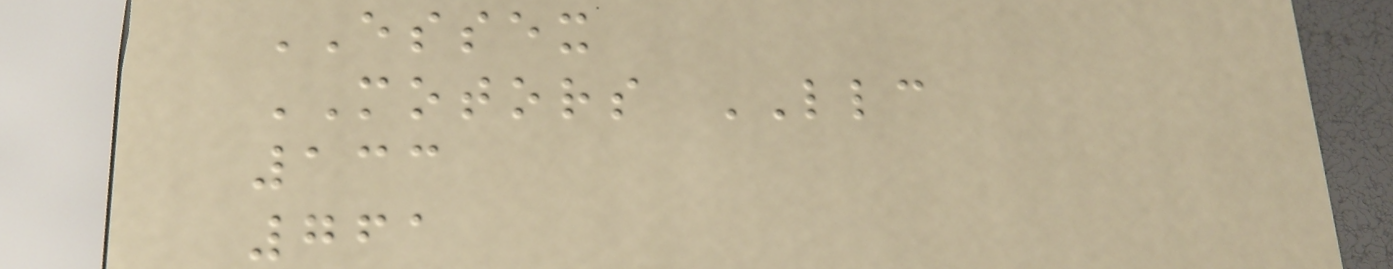ESSEX
MOTORS LLC
133
761
